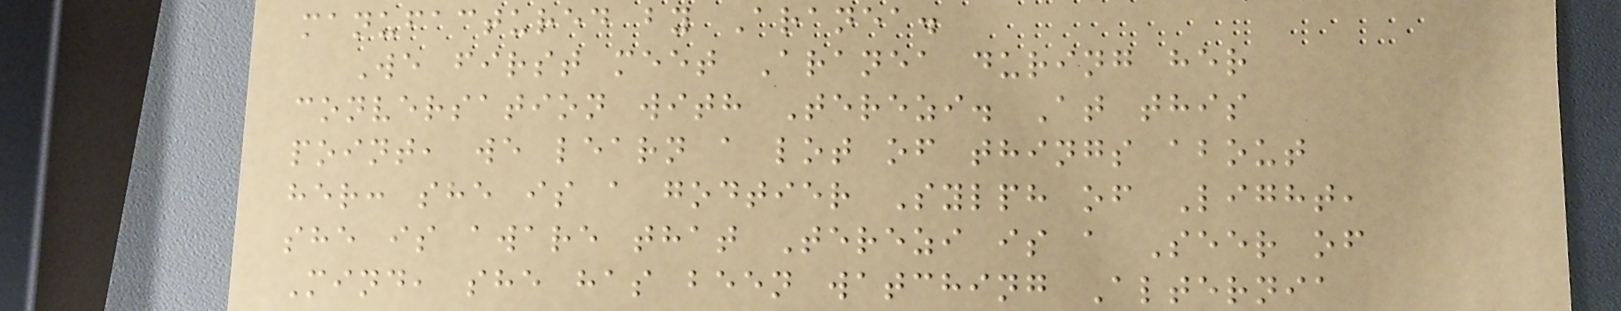manufactured by Aranea.
We first meet Aranea during her
conversation with Terezi. At this
point, we learn a lot of things about
her: she is a godtier Sylph of Light,
she is aware that Terezi is a Seer of
Mind, she has been watching Alternia
